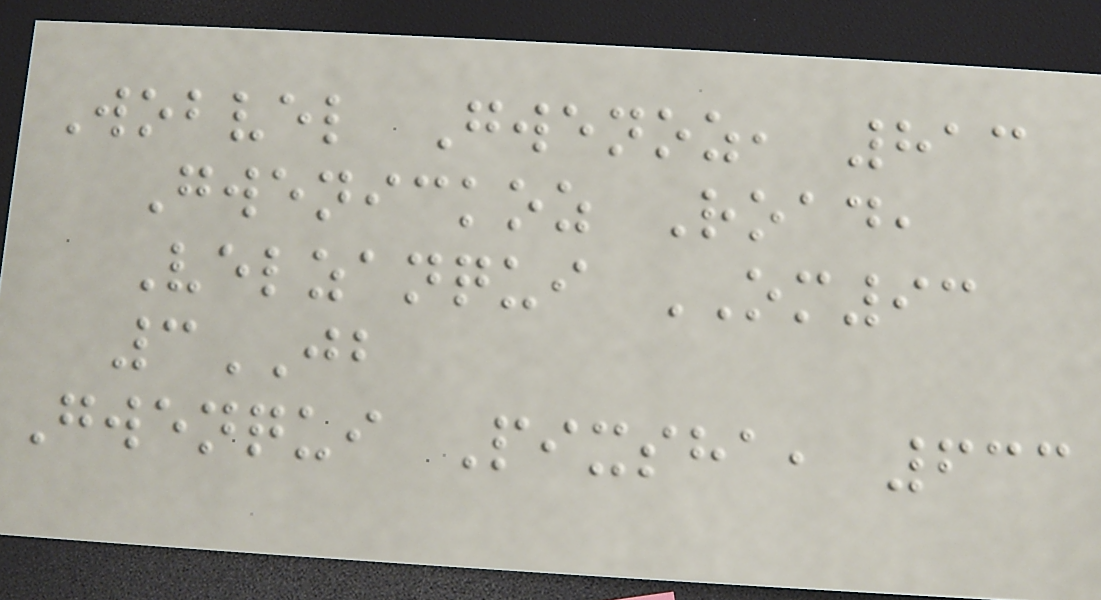Wobvel Gwenoz, 813
Gwenickoz Road,
Velzanqui OM93
3JB
Gwenqui Pixsha, 633
